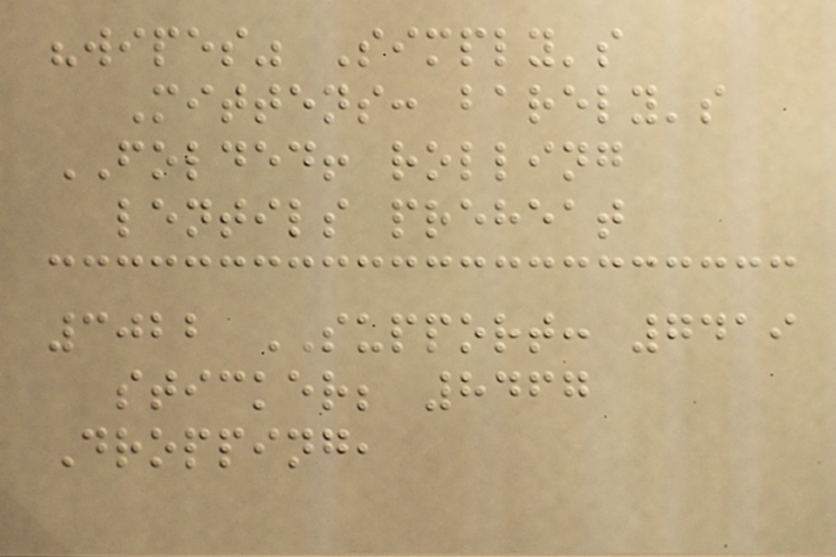"wipes" Simply's
Mittens: barely's
FOLDED! rolling
lentils preheat
3022 SUPPORT: 7419
sticker; 8467
Dropping,
